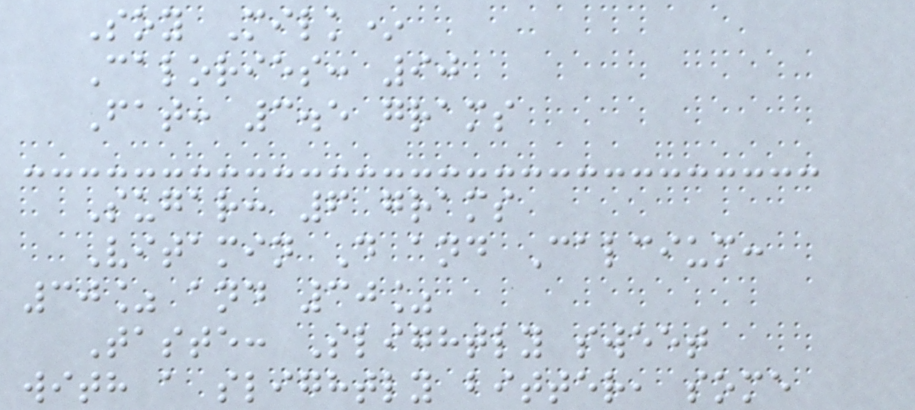Soy Milk*
Calories: 90
Fat: 3.5 grams
Sugar: 6 grams
Vitamin D and Calcium:
30% and 30%
Taste: Slightly sweet
with a slightly bitter, some
